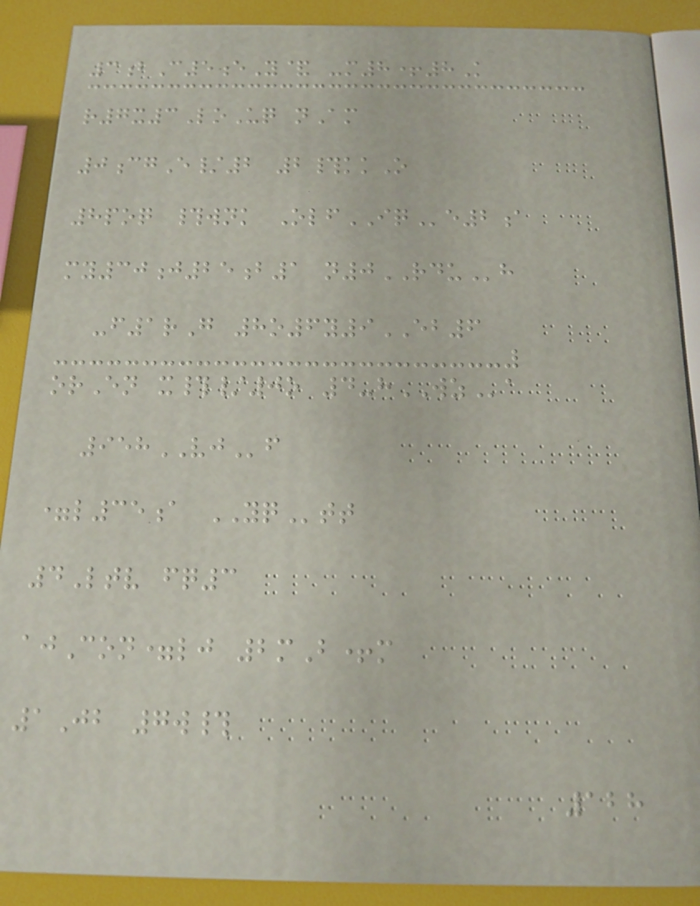3bC5eY& -m8+8K
r7x3LoUq nAm
0cgE/2 2#kkO
8poq #wnk OlfIQe2a
my30j25b1 n0RDUh
-f1rG 8o6y9EB6
orEn x#/0o 4-hWZa
958VJf
=l35a YQtt
4Ltv fq3
ajCon=lj 2mB+m
1Jb 7w#
128
